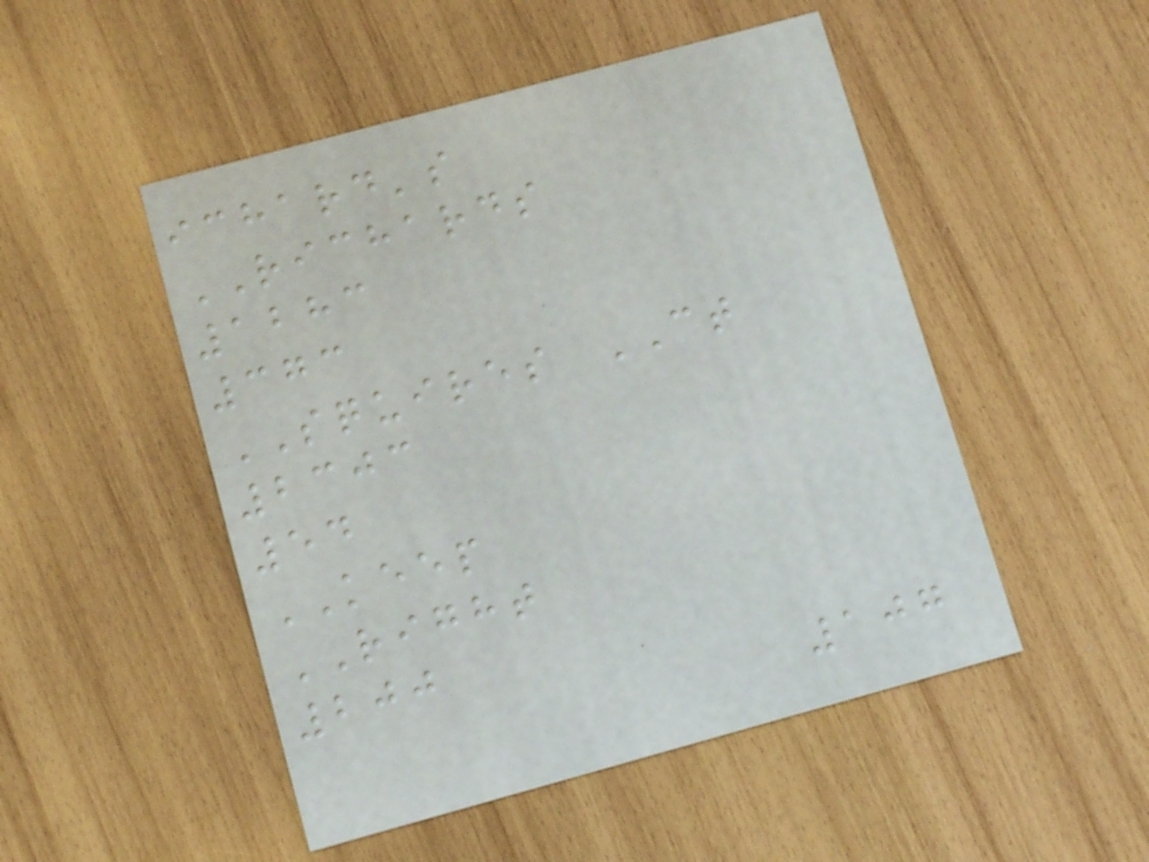ichard's
RICHARDS
1283
373
SQUIRES CT
2303
54
KEEP
RIGHT
200
107
